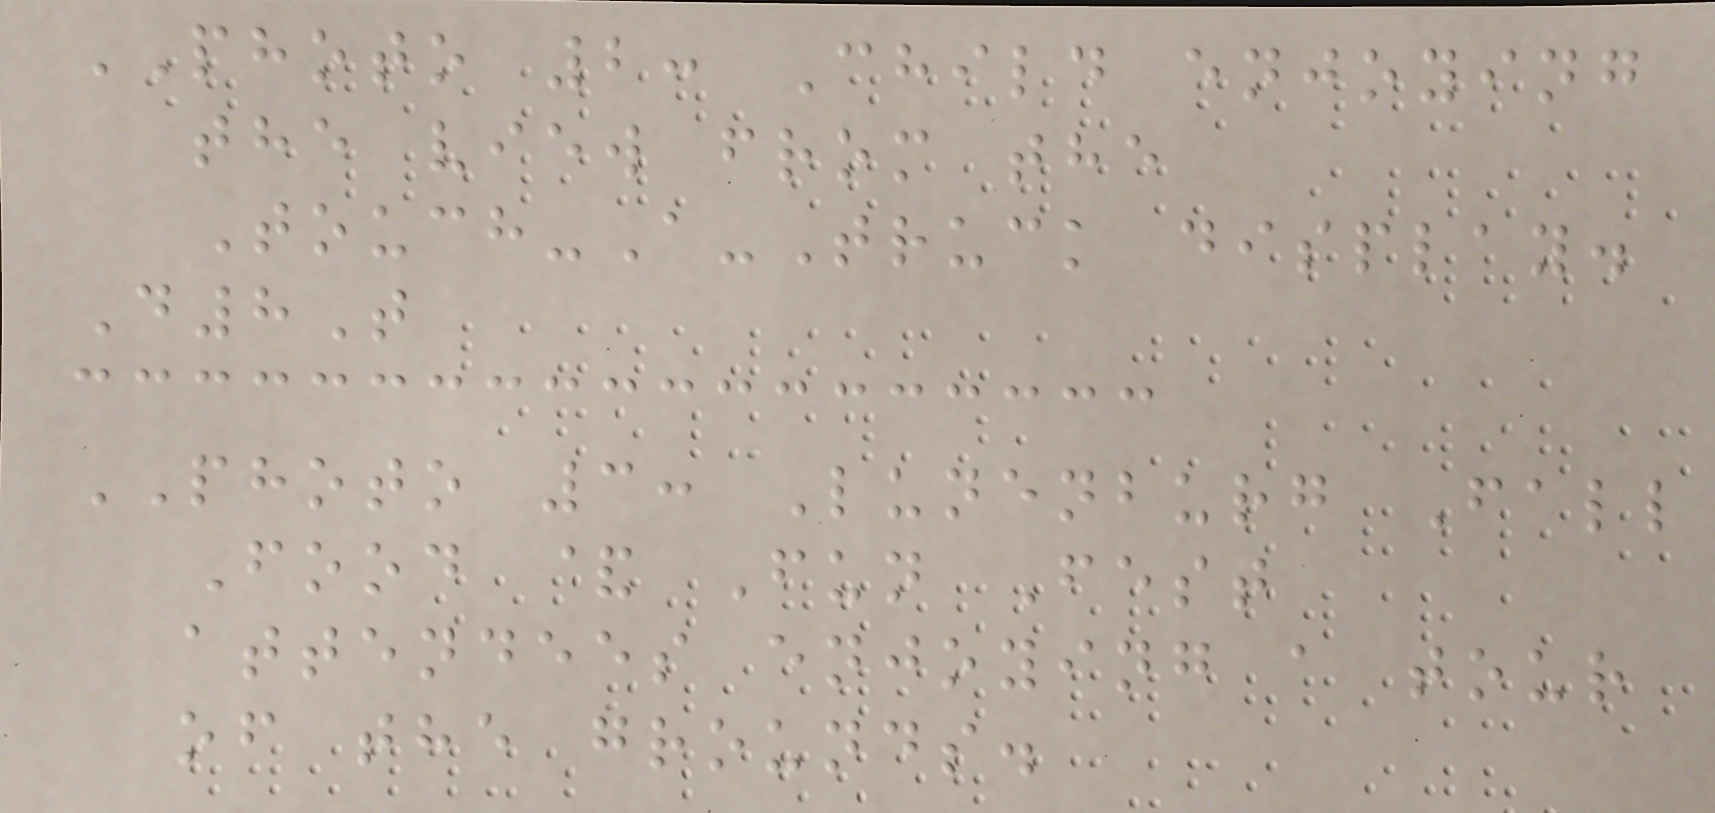PHOTO 2: Child enjoying
the view from the
Touch-A-Truck display.
D8T
PHOTO 3: Lunenburg Fall
Food & Fun Fest
attendees enjoying a tour
of the grounds.
